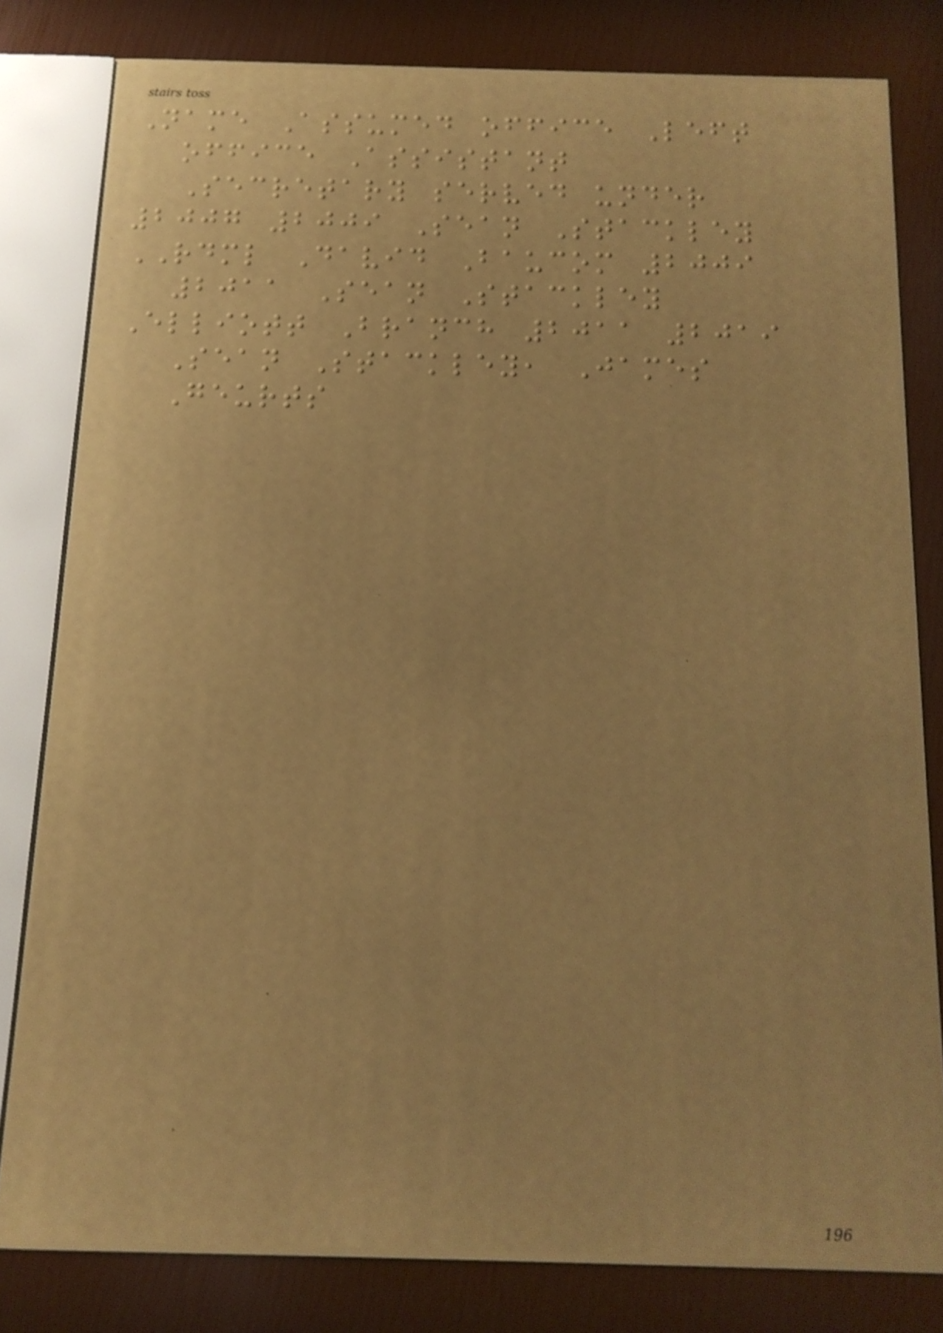Name Assumed office Left
office Assistant
Secretary served under
2007 2009 Sean Stackley
RDML David Baucom 2009
2011 Sean Stackley
Elliott Branch 2011 2019
Sean Stackley, James
Geurts
